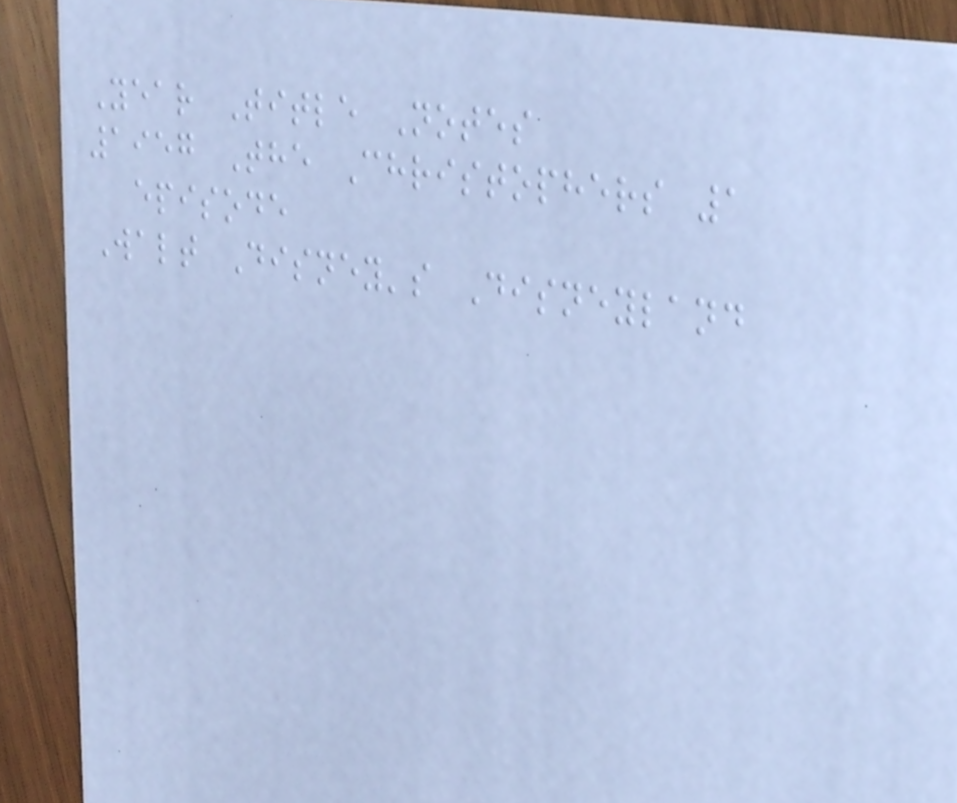Year Title Notes
1957 The Christophers 1
episode
Walt Disney's Disneyland
